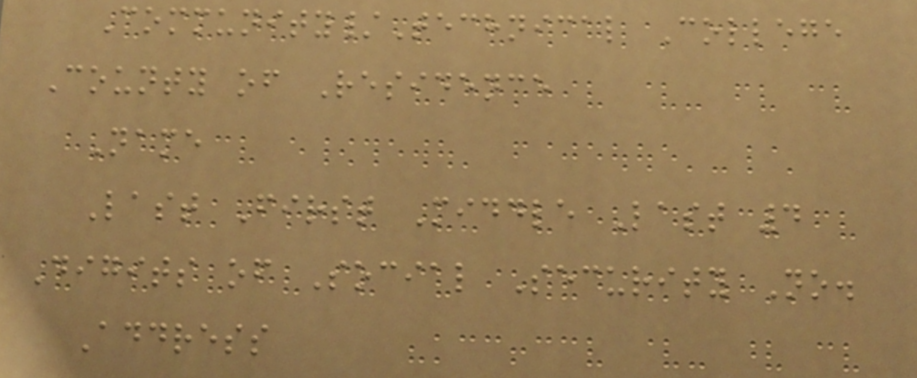Community/Technical College
County of Residence
Name
Last First Middle Last 4
Digits of Social Security No.
Address
